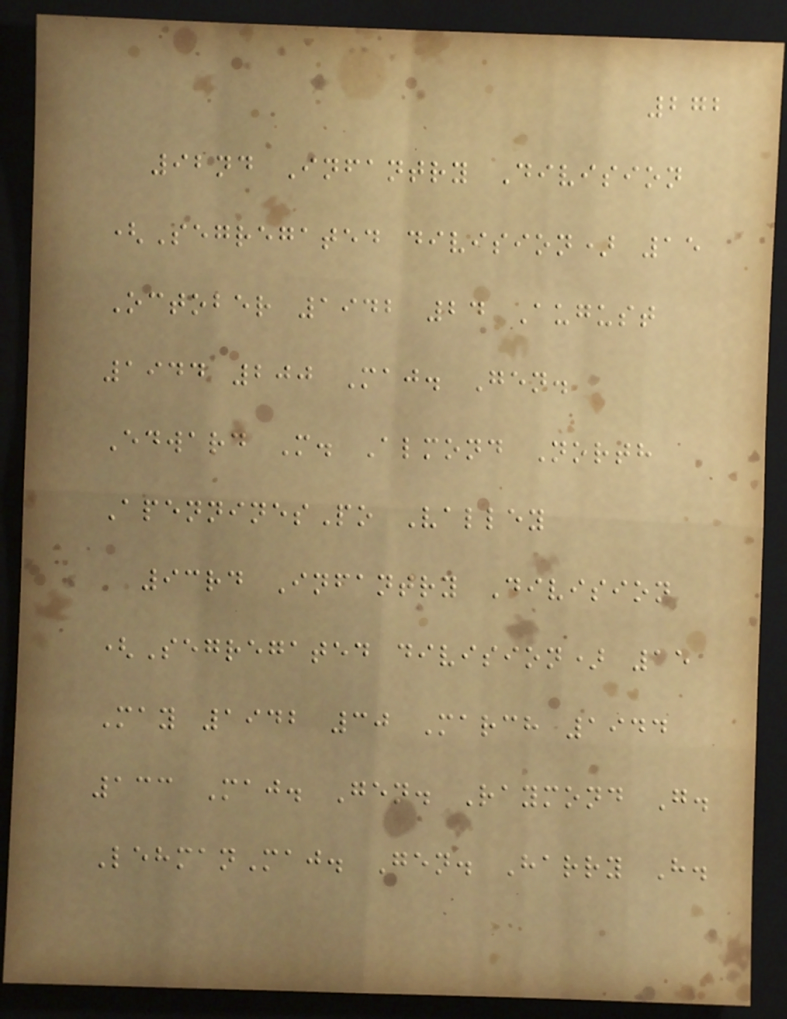272
92nd Infantry Division
(Segregated division) 15
October 1942 24 August
1944 200 Maj. Gen.
Edward M. Almond North
ApenninesPo Valley
93rd Infantry Division
(Segregated division) 15
May 1942 30 March 1944
133 Maj. Gen. Raymond G.
LehmanMaj. Gen. Harry H.
